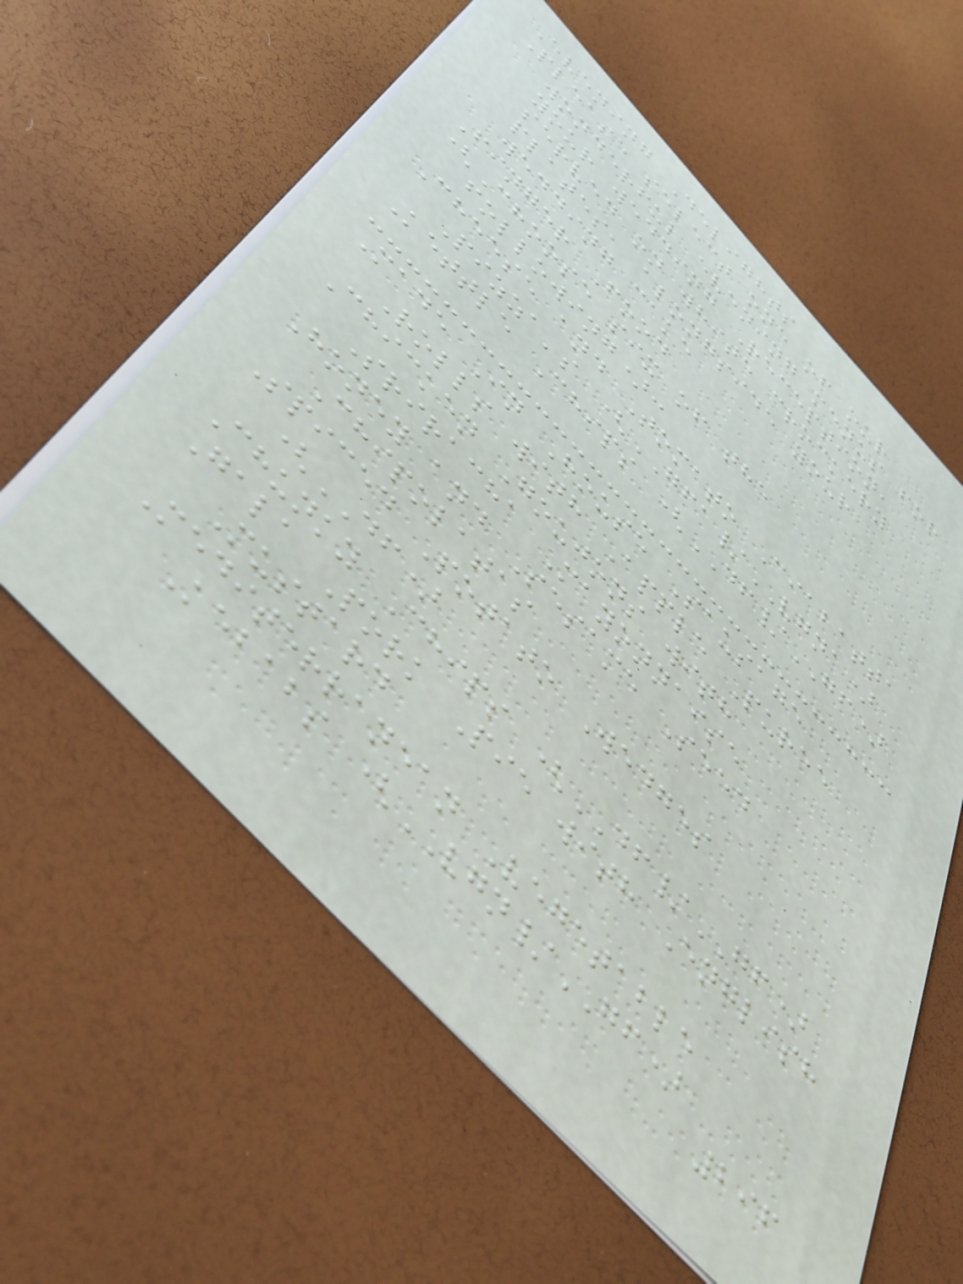Evening Delights
Please select one of our
wonderful evening menus for
your wedding Reception,
served on white crockery
plates, alongside your
wedding cake
Finger Food
(Choose six of the
following):
Cheese and Tomato Ciabatta
Pizza's (GFA/VGNA)
Kettle Chips (DF/GF)
Made In House Sausage
Rolls with Apple Puree
Chicken Goujons with
Sriracha Mayonnaise
Honey and Sesame Seed
Chipolatas
Spiced Potato Wedges
(DF)
Chunky Chips (DF/GF)
Gala Pork Pie with English
Mustard
Mediterranean Vegetable
Kebabs (VGN/GF)
296
